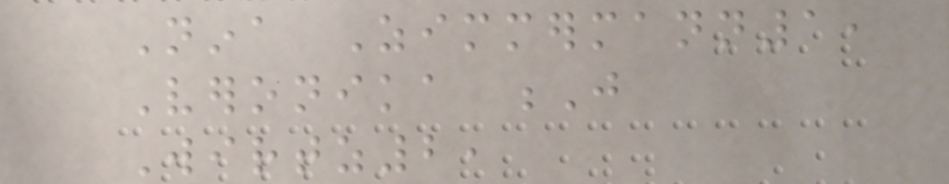Nina Zimmermann1,
Veronika J
Wirtz2,
